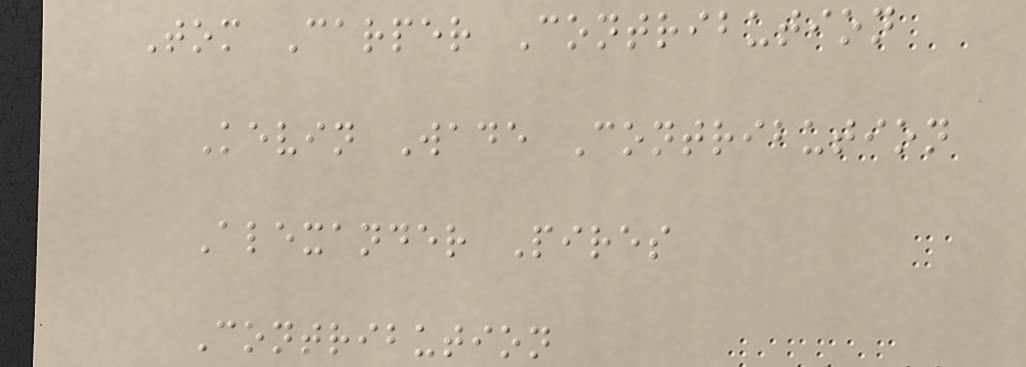Tom Carper Contribution
Kevin Wade Contribution
Alexander Pires
Contribution
